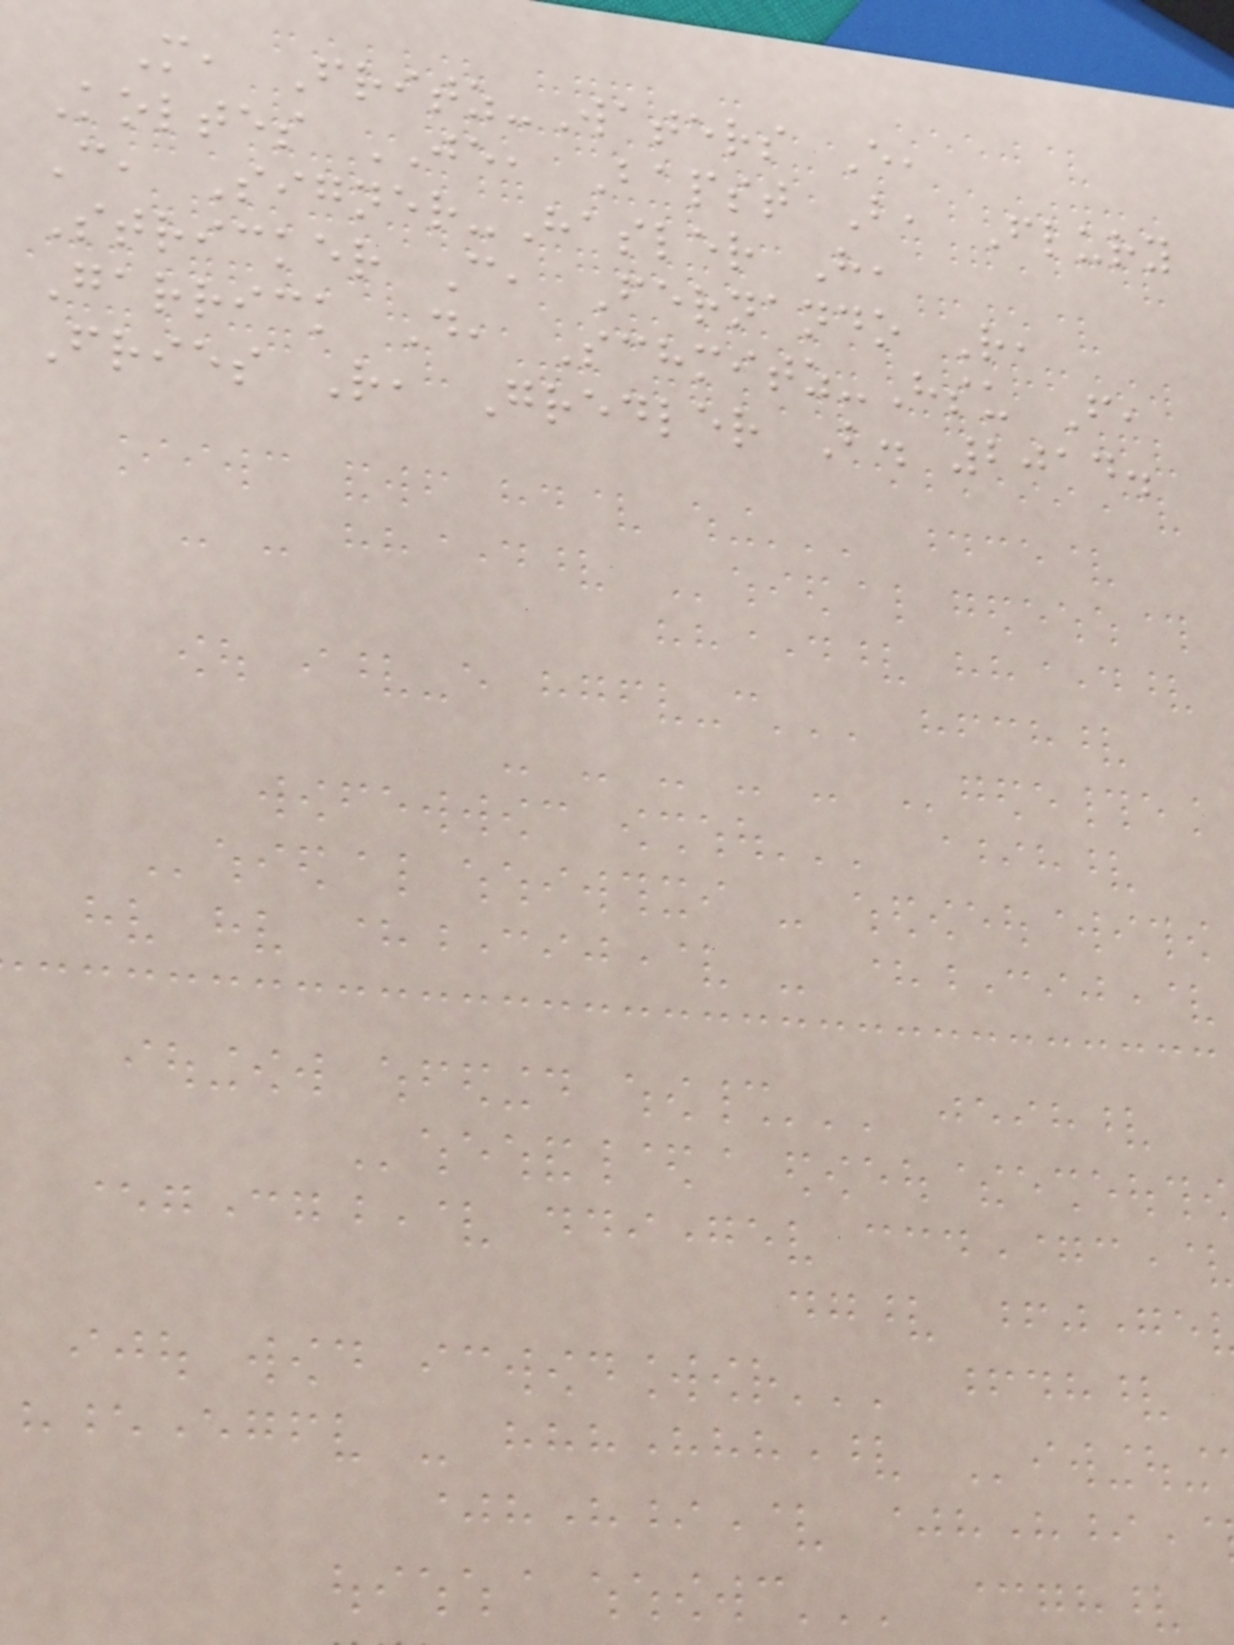M, Fritz-Waters E,
Koltes JE, Bapst B, Flury
C, Signer-Hasler H,
Stricker C, Fernando R,
Garrick D, Schmitz-Hsu F,
Fries R, Gredler B. 2014.
